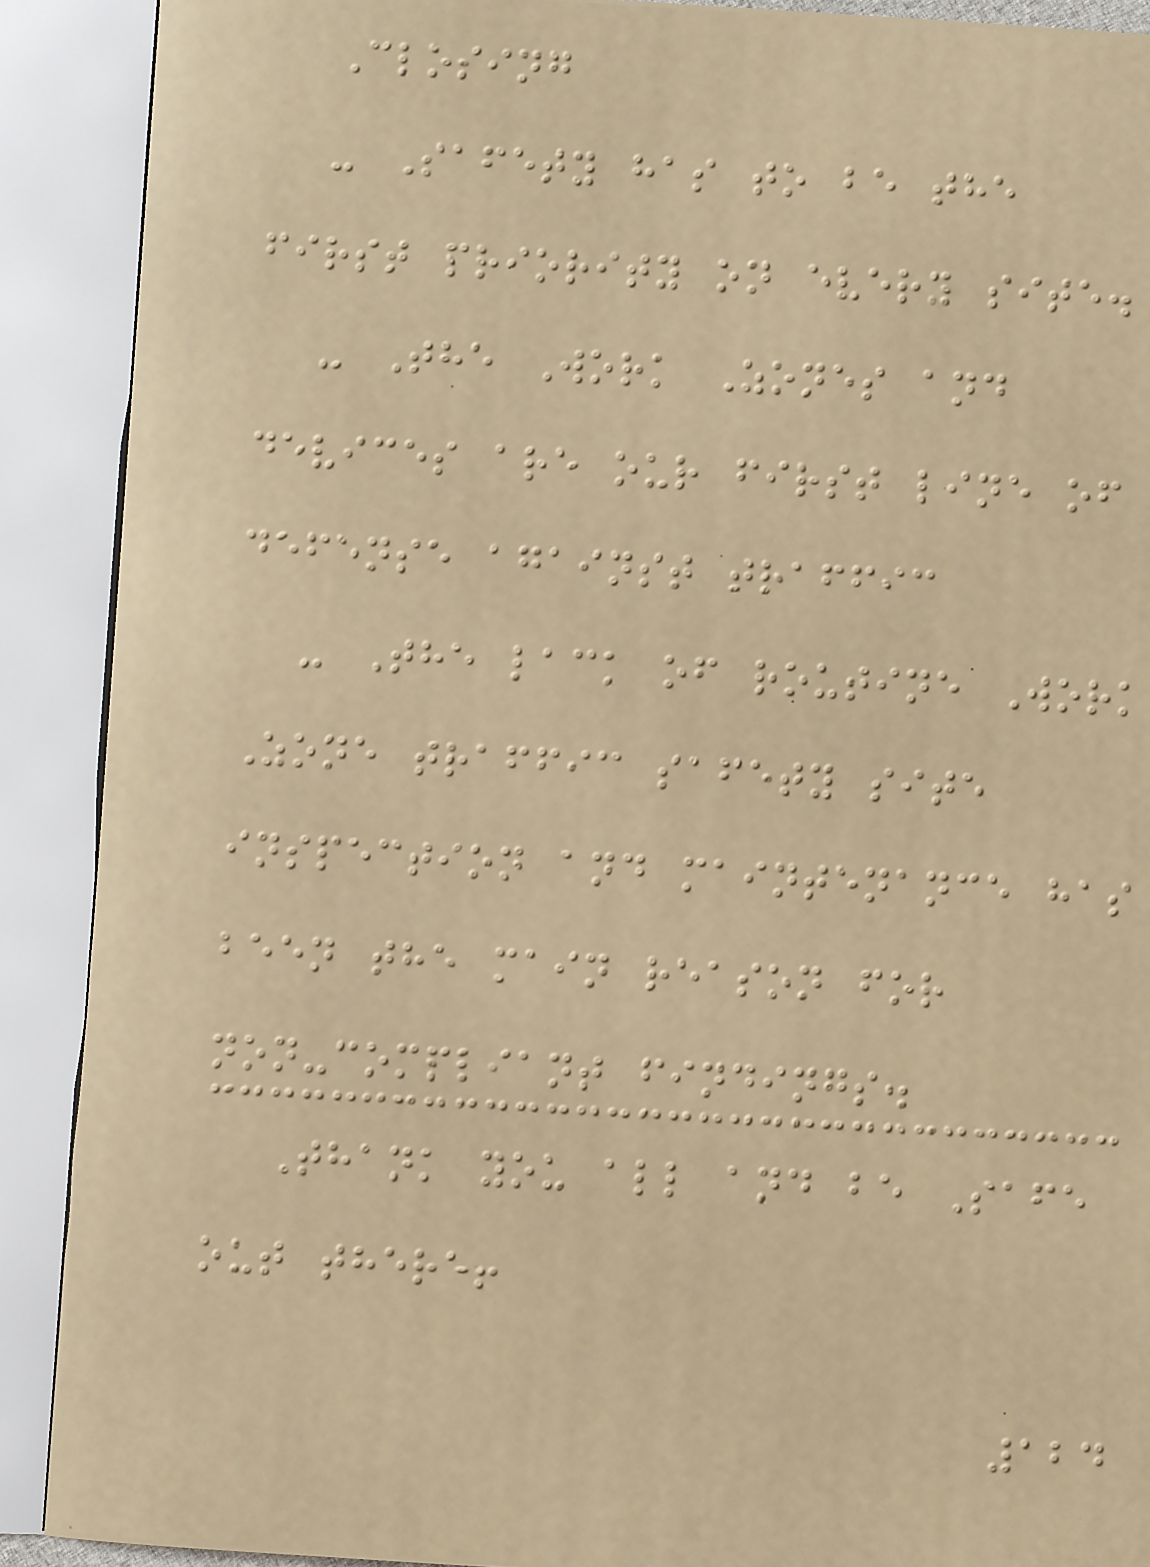Closing
- Safety has to be the
first priority on every site.
- The Work Zones and
devices are our first line of
defense against traffic
- The lack of routine Work
Zone traffic safety site
inspection and maintenance has
been the main reason for
non-compliant findings.
Thank you all and be Safe
out there!
124
